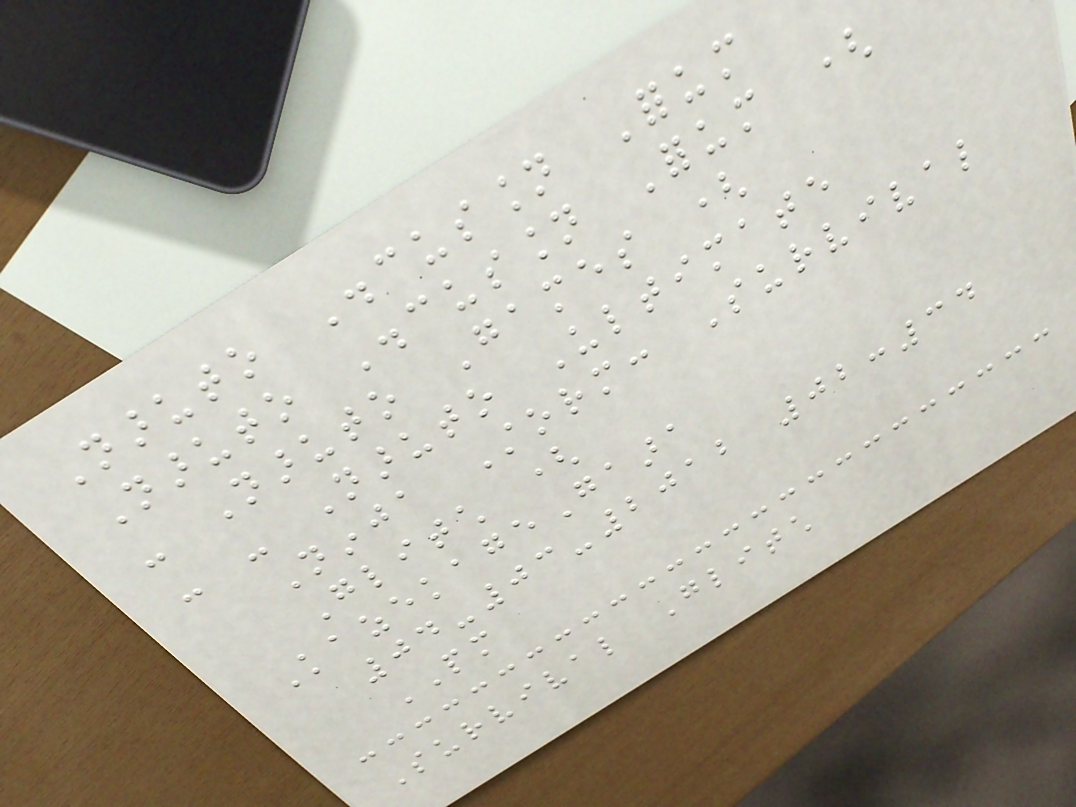Naruto Discussion Forum
Naruto Discussion Forum (
- Naruto Games (
- - Naruto Ultimate
Ninja Storm: Survival
Glitch (
KazekageGaara
04-03-2012 02:34
PM
Survival Glitch
